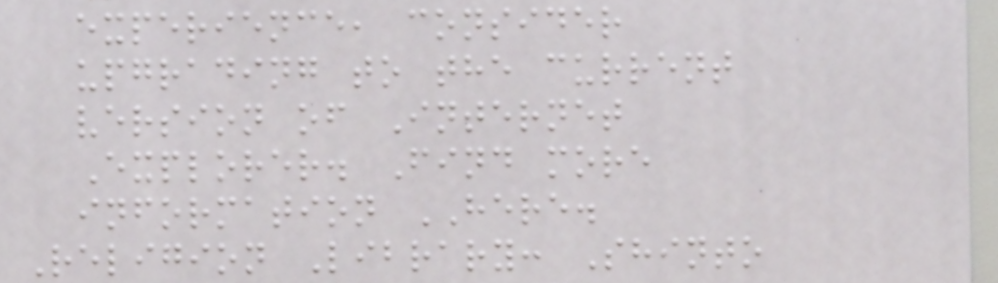experience, consider
upgrading to the current
version of Internet
Explorer. Find more
information HERE.
Religion Library: Shinto
